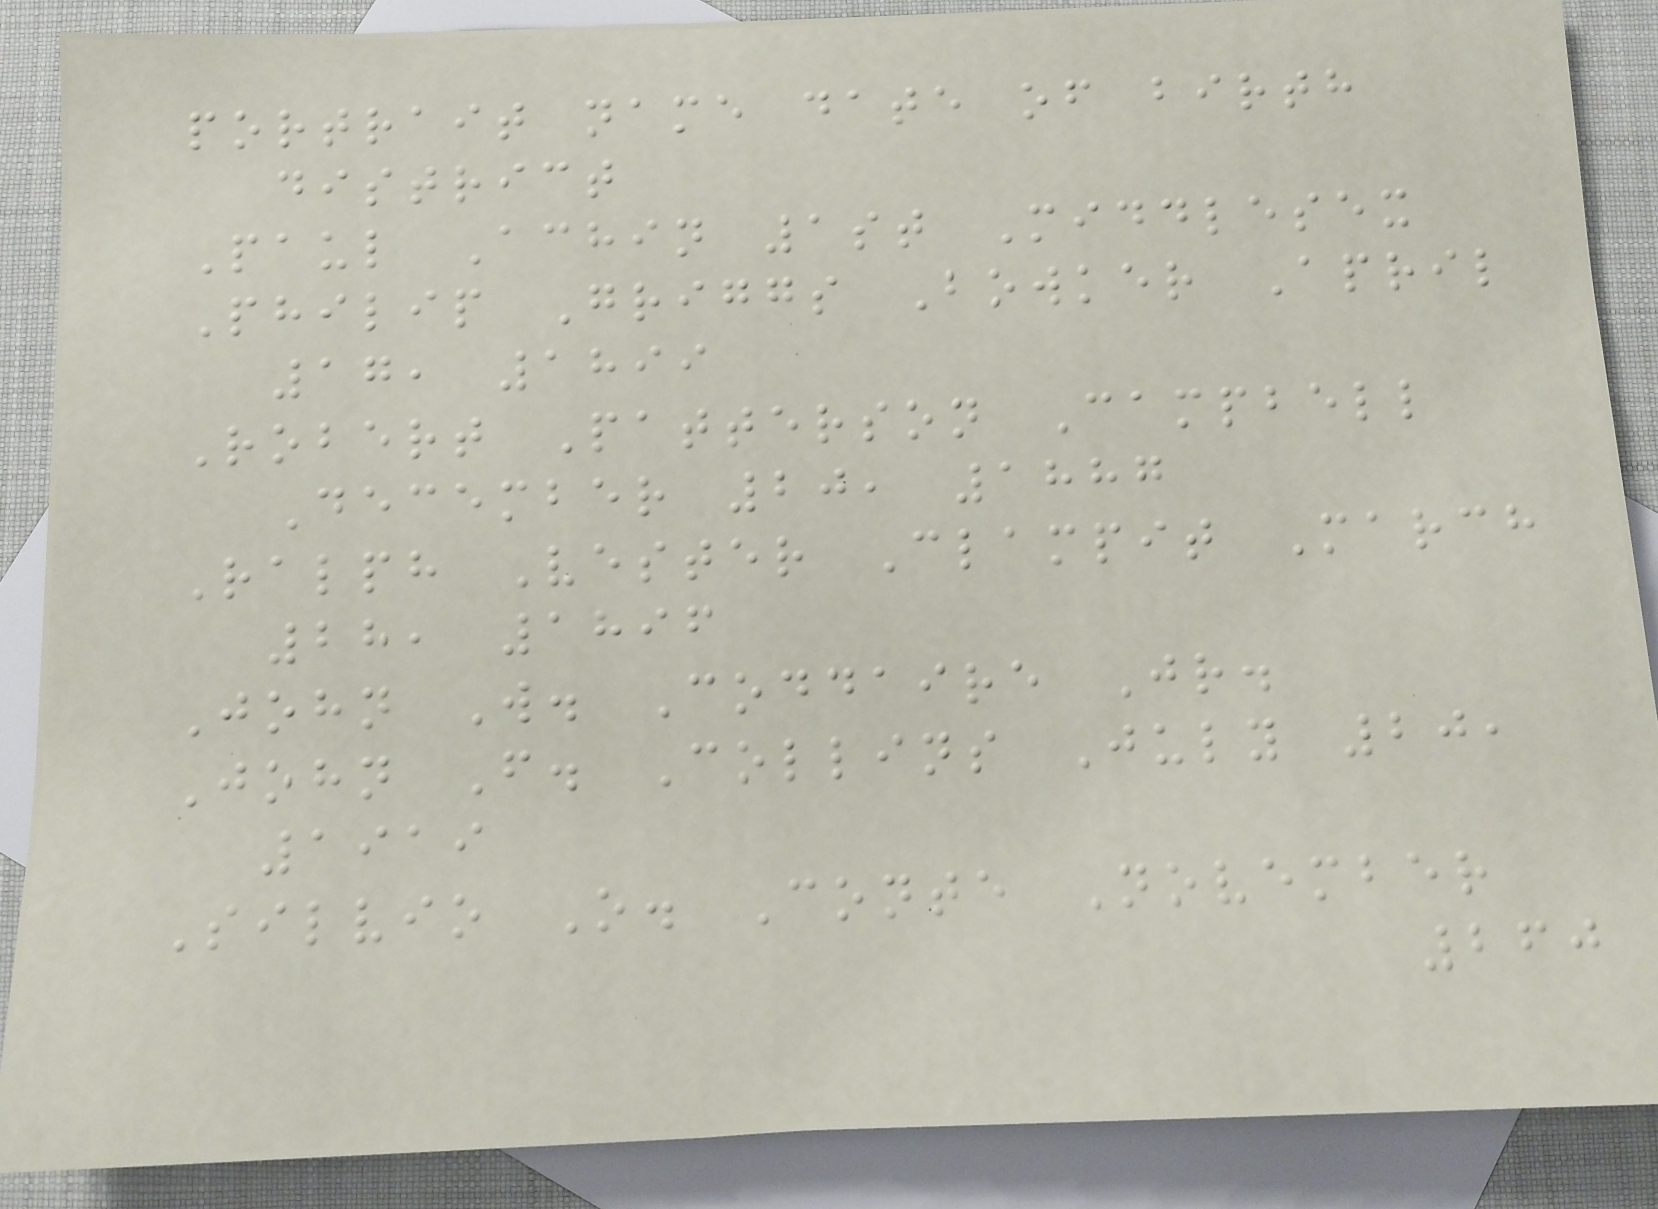portrait name date of birth
district
Paul Achin 1st Middlesex
Philip Griggs Bowker April
17, 1899
Robert Patterson Campbell
December 20, 1887
Ralph Vester Clampit March
28, 1896
John W. Coddaire Jr.
John F. Collins July 20,
1919
Silvio O. Conte November
260
